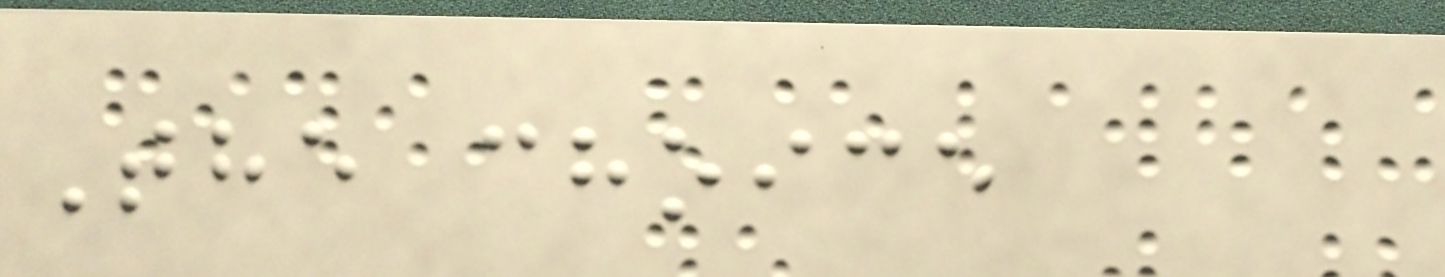The choice
